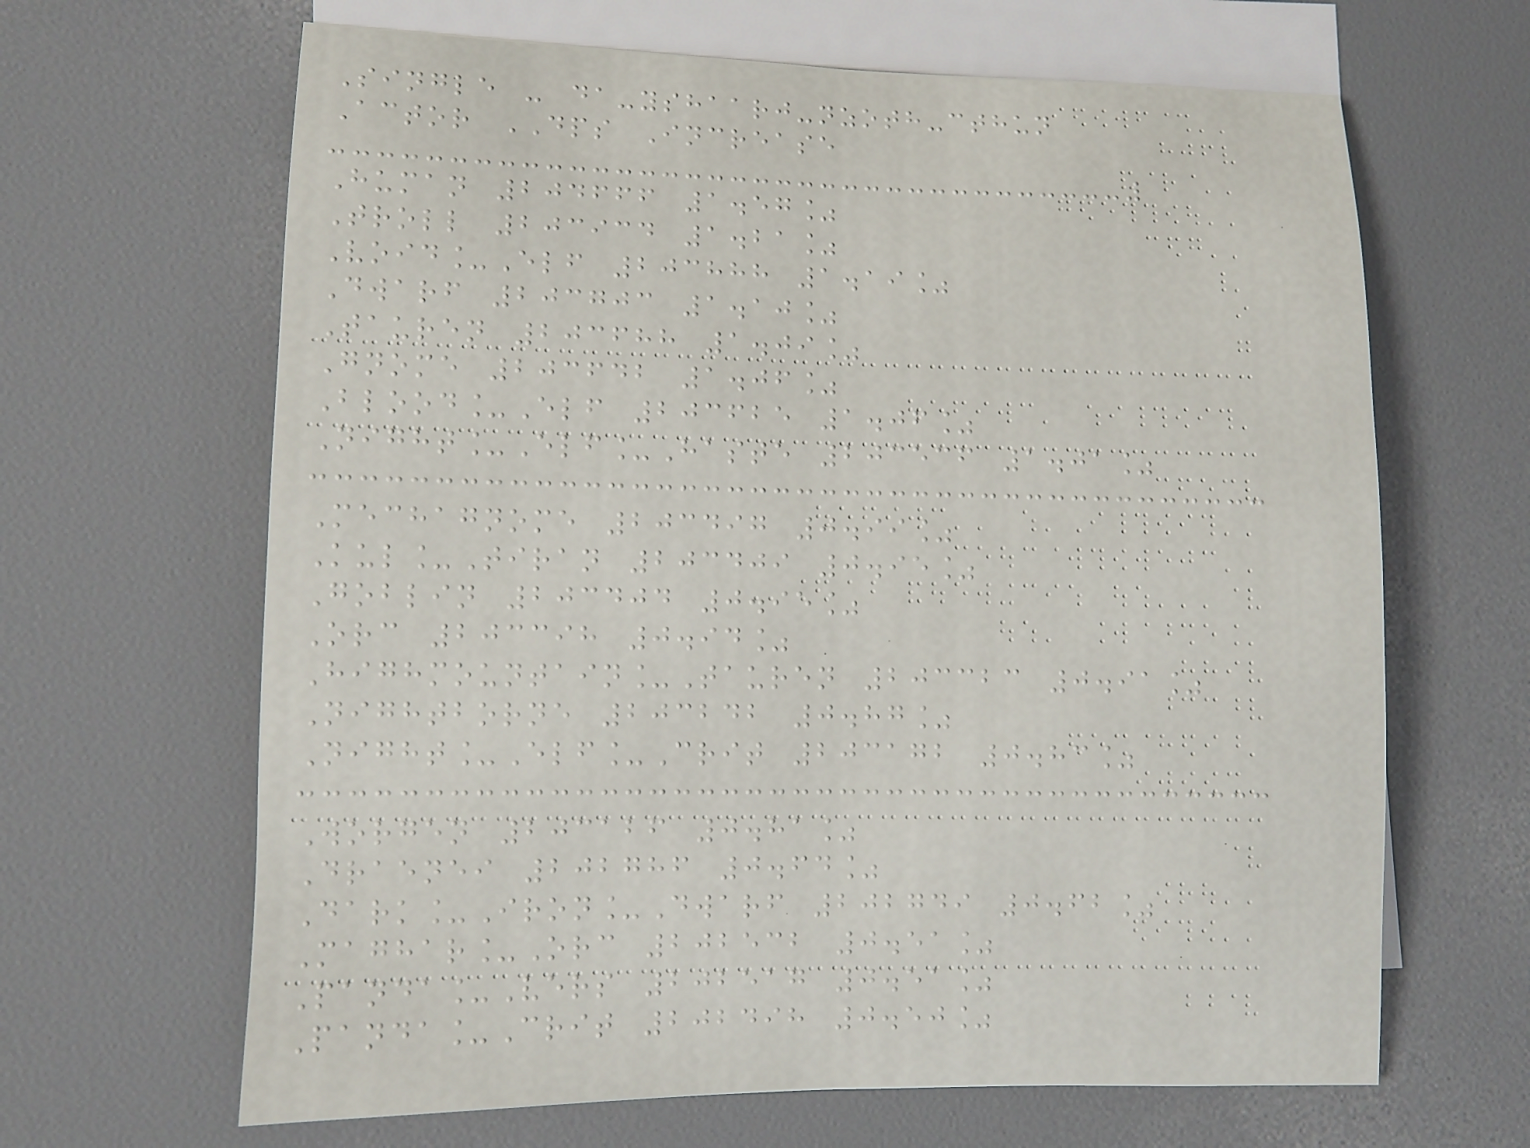Single - da-yshaarj-nzoth-cthun
Actor DPS Increase
Human 204666 1.57%
Troll 203934 1.21%
Void_Elf 203888 1.19%
Dwarf 203703 1.10%
Tauren 203688 1.09%
Gnome 203642 1.06%
Blood_Elf 203625 1.06%
Night_Elf_Haste 203536 1.01%
Mechagnome 203497 0.99%
Kul_Tiran 203409 0.95%
Goblin 203404 0.95%
Orc 203398 0.94%
Highmountain_Tauren 203323 0.91%
Nightborne 203242 0.87%
Night_Elf_Crit 203172 0.83%
Worgen 203126 0.81%
Draenei 202786 0.64%
Dark_Iron_Dwarf 202749 0.62%
Maghar_Orc 202532 0.51%
Panda_Vers 202517 0.51%
Panda_Crit 202498 0.50%
